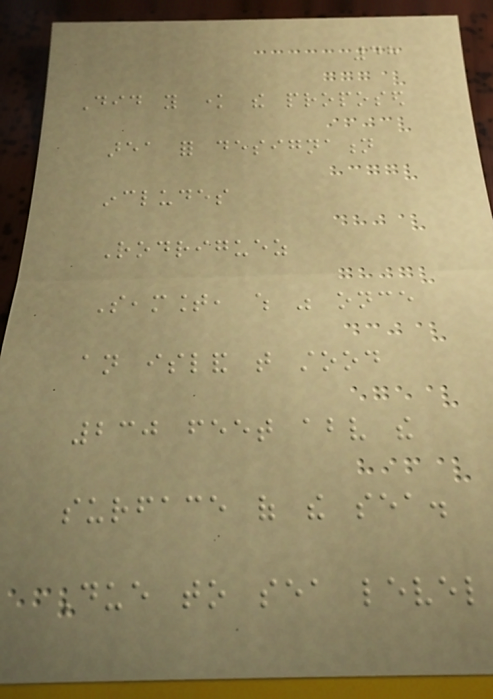48
Did you know the proposed
area for designation
includes
Rodriguez
Seamount, which was once
an island that stood
230 feet above the
surface of the sea.
Due to sea level
